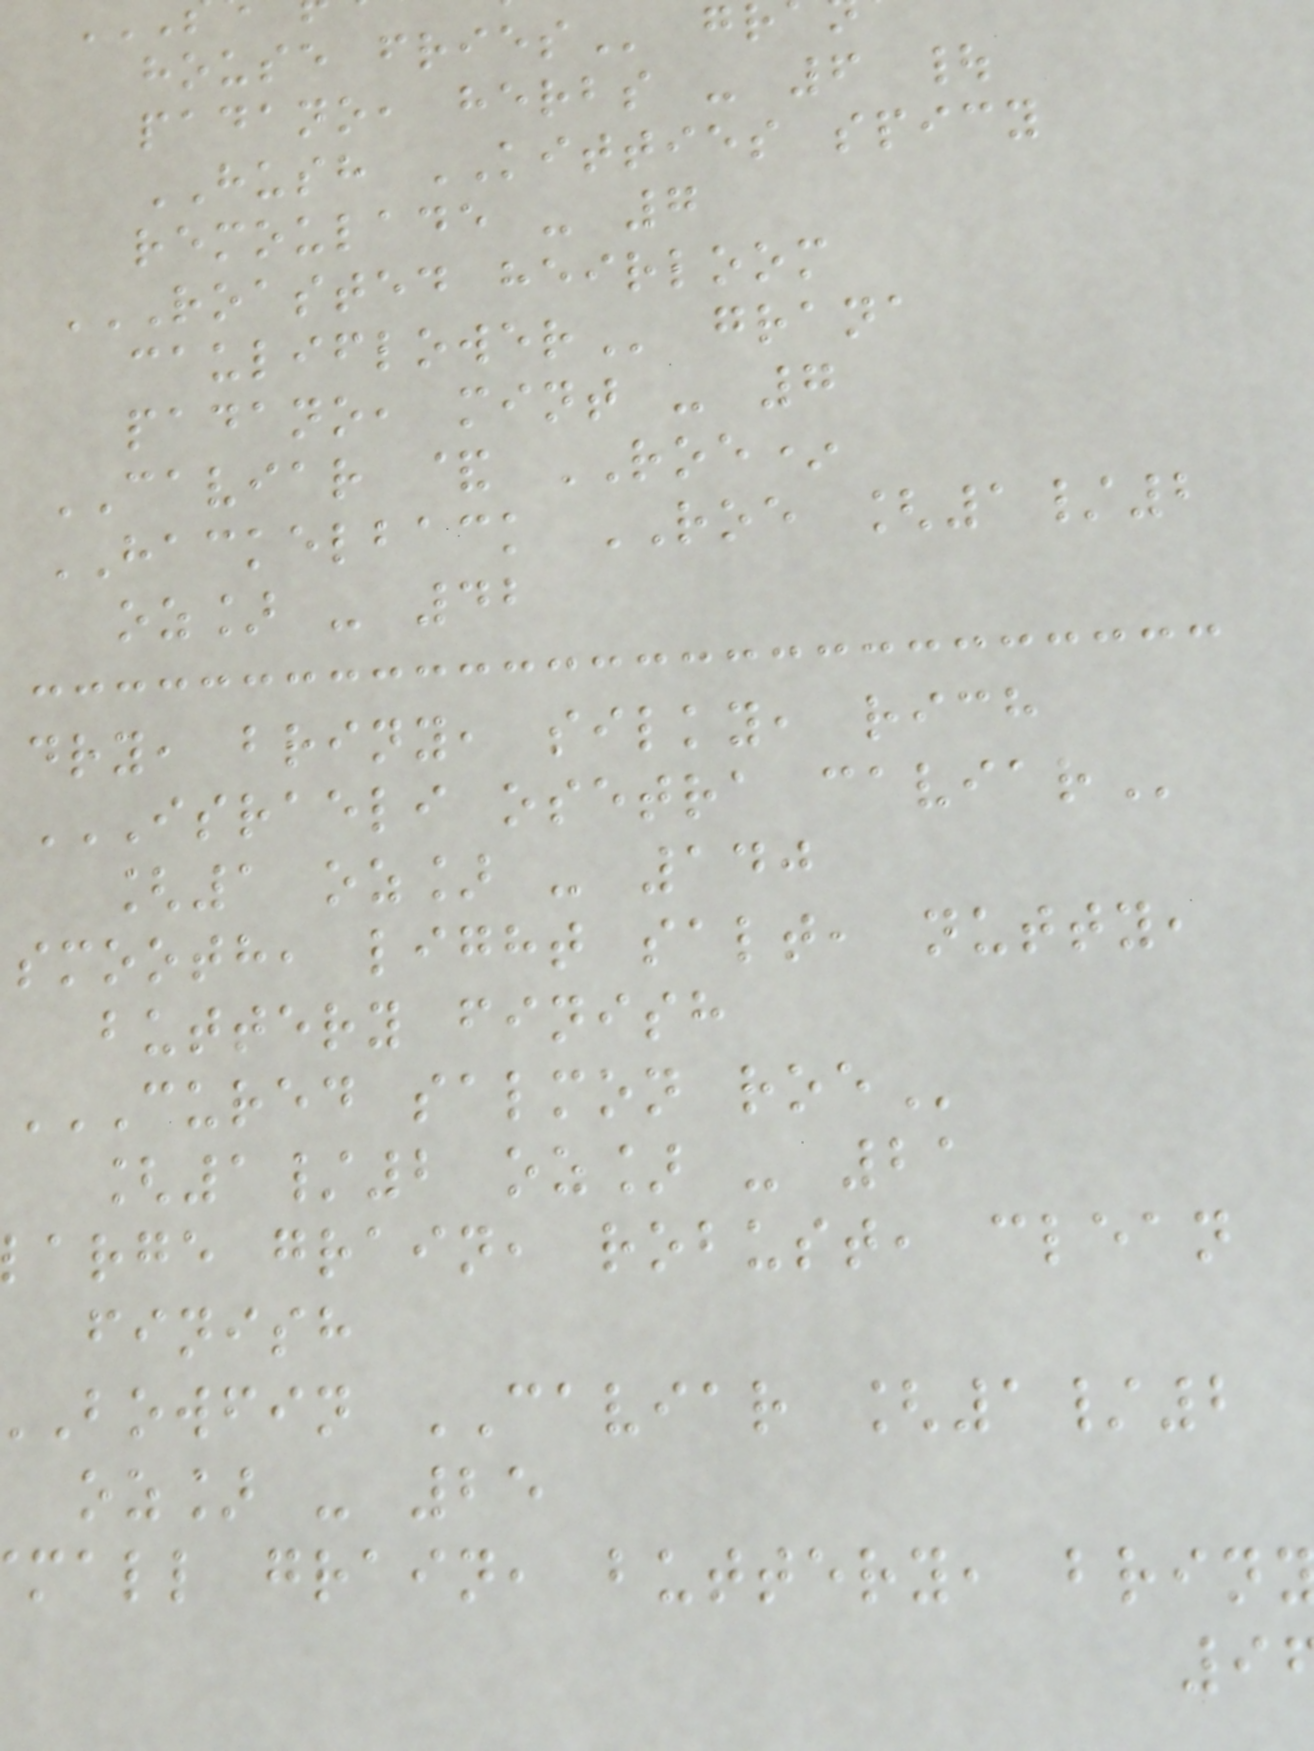house
padano, herbs - 6 |
HUSH KITTIES spicy
remoulade - 7
ROASTED HEIRLOOM
grana
padano, mint - 7
CAVIAR & ROE*
HACKELBACK ROE [1/2
oz] - 42
dry, briny, silky, rich
ISRAELI OSETRA CAVIAR
[1 oz] - 140
smooth, light salt, nutty,
buttery finish
CURED SALMON ROE
[1/2 oz] - 21
large grain, robust, clean
finish
bowfin CAVIAR [1/2
oz] - 25
mall grain, buttery, brin
